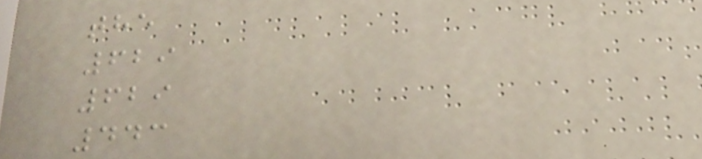the
629
629
443
